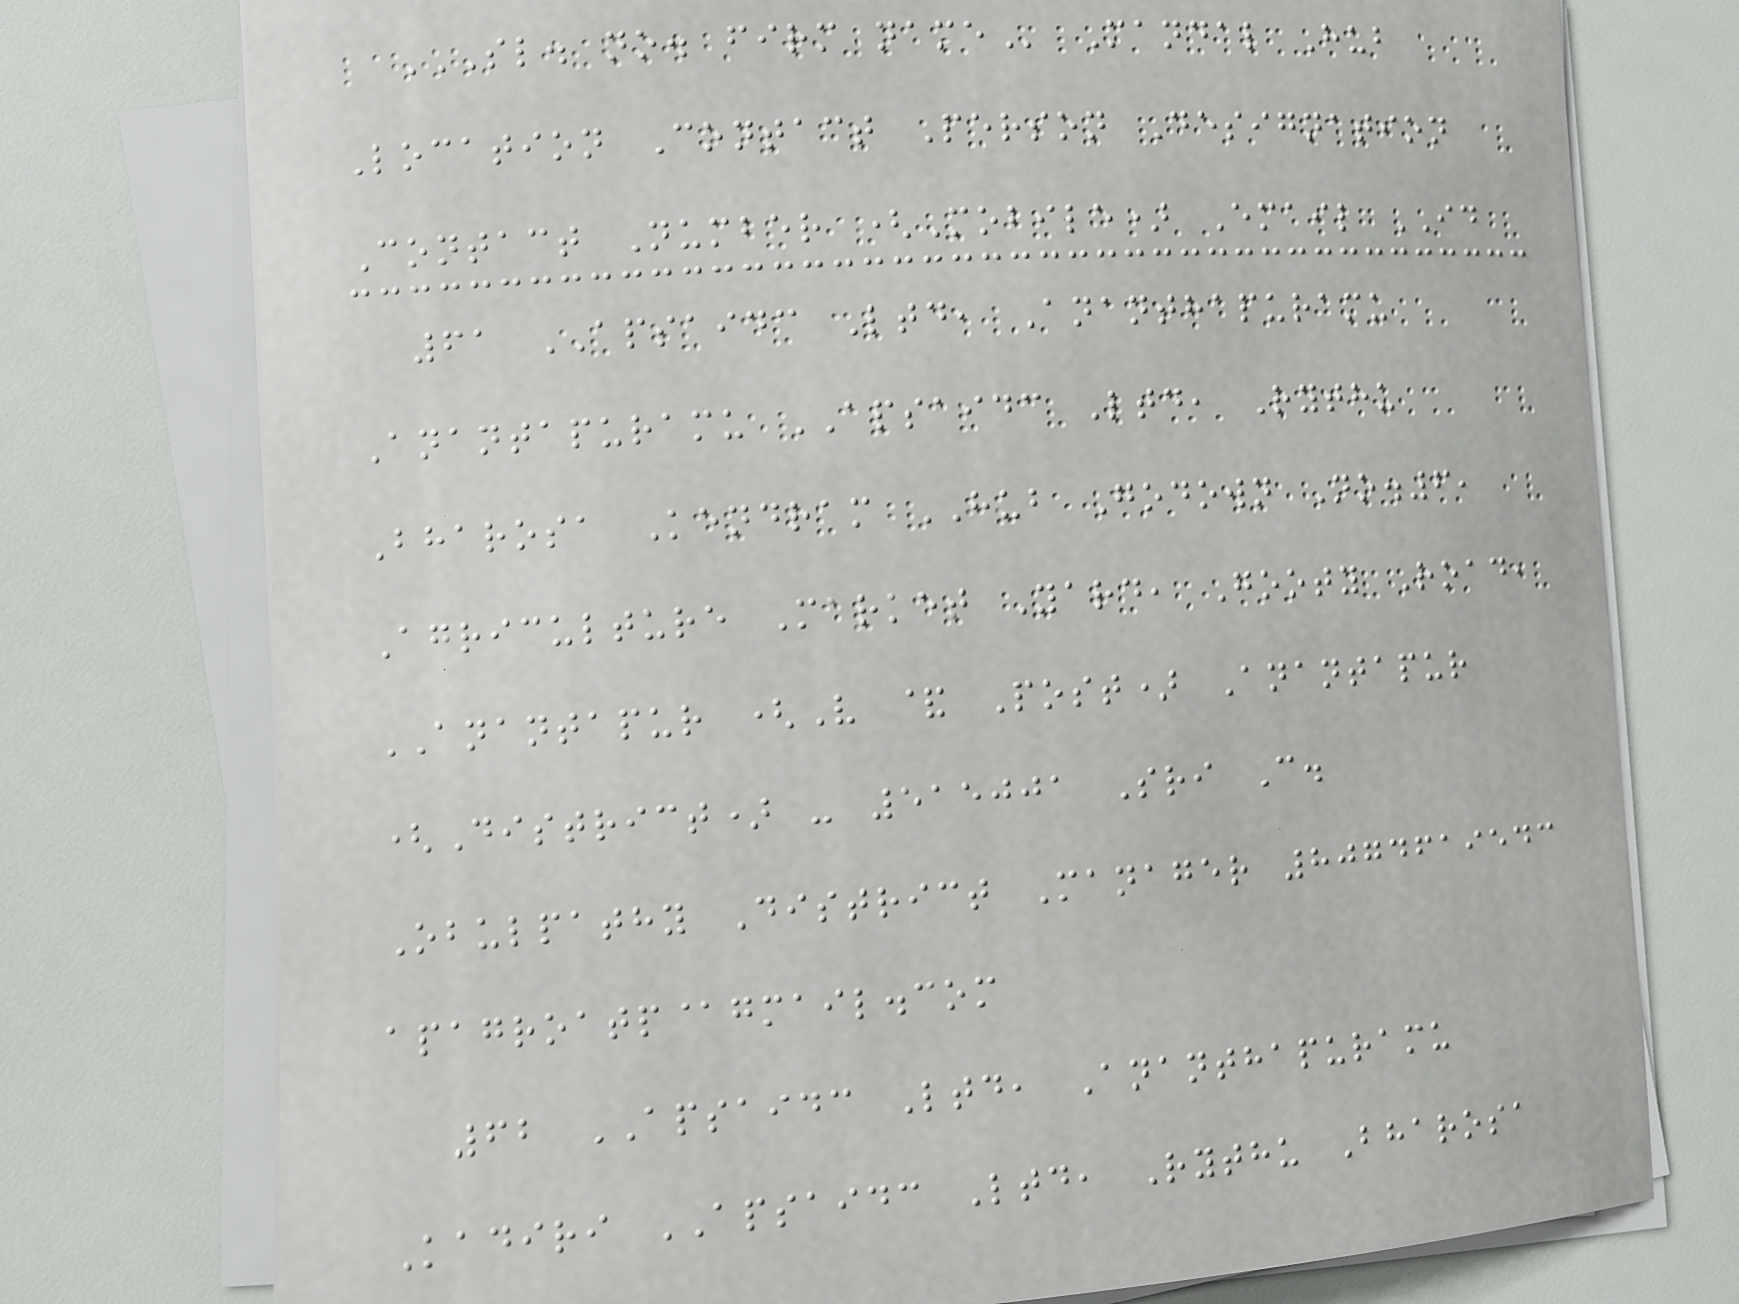SL. NO. FIRM NAME Mandal Hub
Location Contact Person Designation
Contact Number (Mobile) Email ID
61 APSAIDC Ltd, Ananthapuramu
Anantapuramu APSAIDC Ltd, Rythu
Bharosa Kendram HUB Godown No.6,
Agriculture Market Yard, Gooty Road,
ANANTAPUR (V & Post) Anantapur
(District) - 515001 Sri C.
Obulpathy District Manager 8074619543
apagroatp@gmail.com
62 APSAIDC Ltd, Ananthapuramu
Kadiri APSAIDC Ltd, Rythu Bharosa
